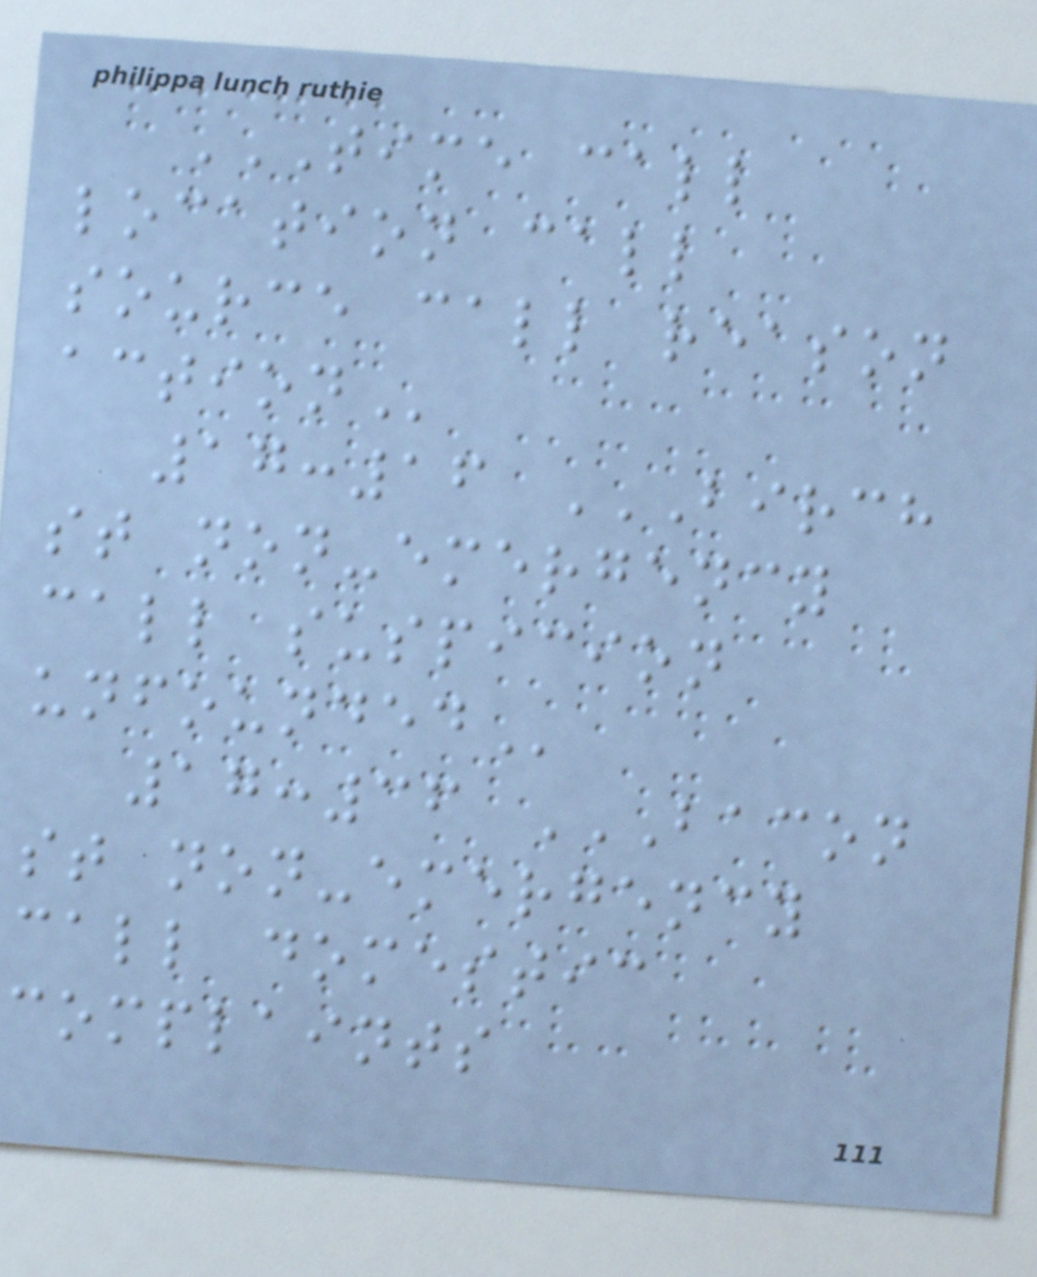TIME CALL
LOCATION CALL
SOURCE CALL REASON
ACTION
17:16 BIRCH
ST NON-EMERGENCY
CALL SUSPICION
UNFOUNDED
17:36 BACON
ST NON-EMERGENCY
CALL DOMESTIC
COMPLAINTS
